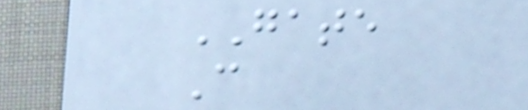GATE
C
